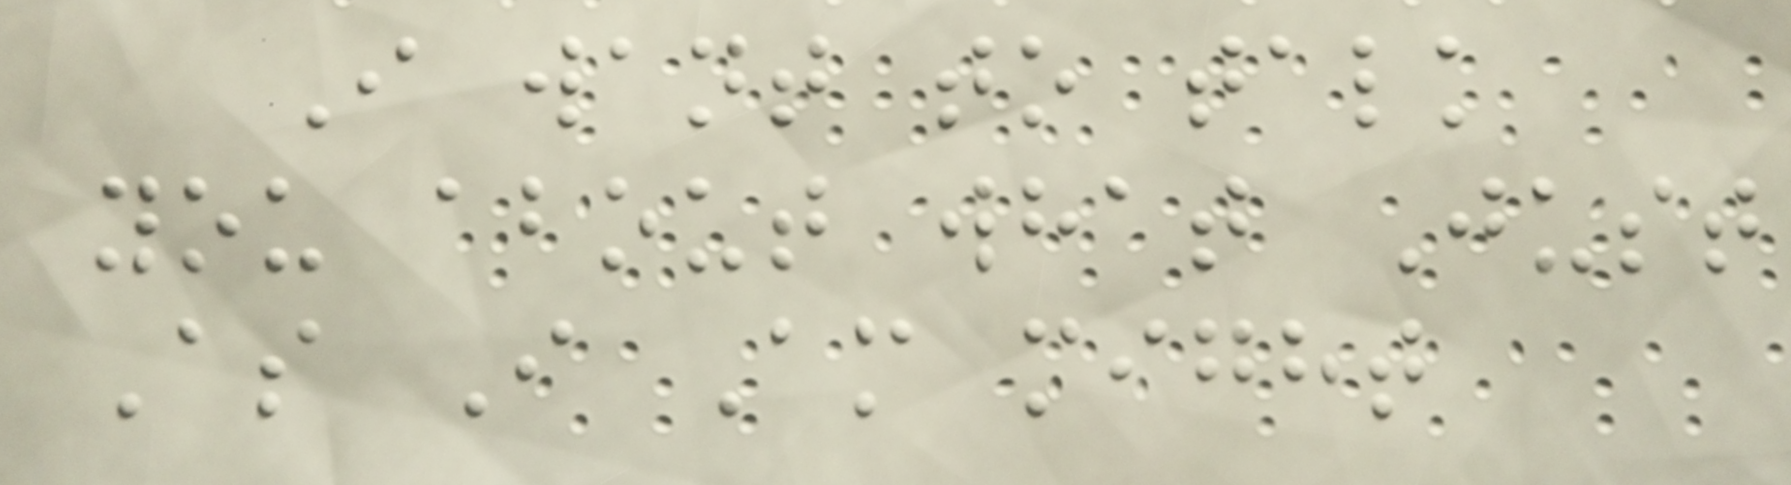I want to talk
you about what Just
As I Am might
